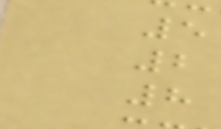5
2
8
